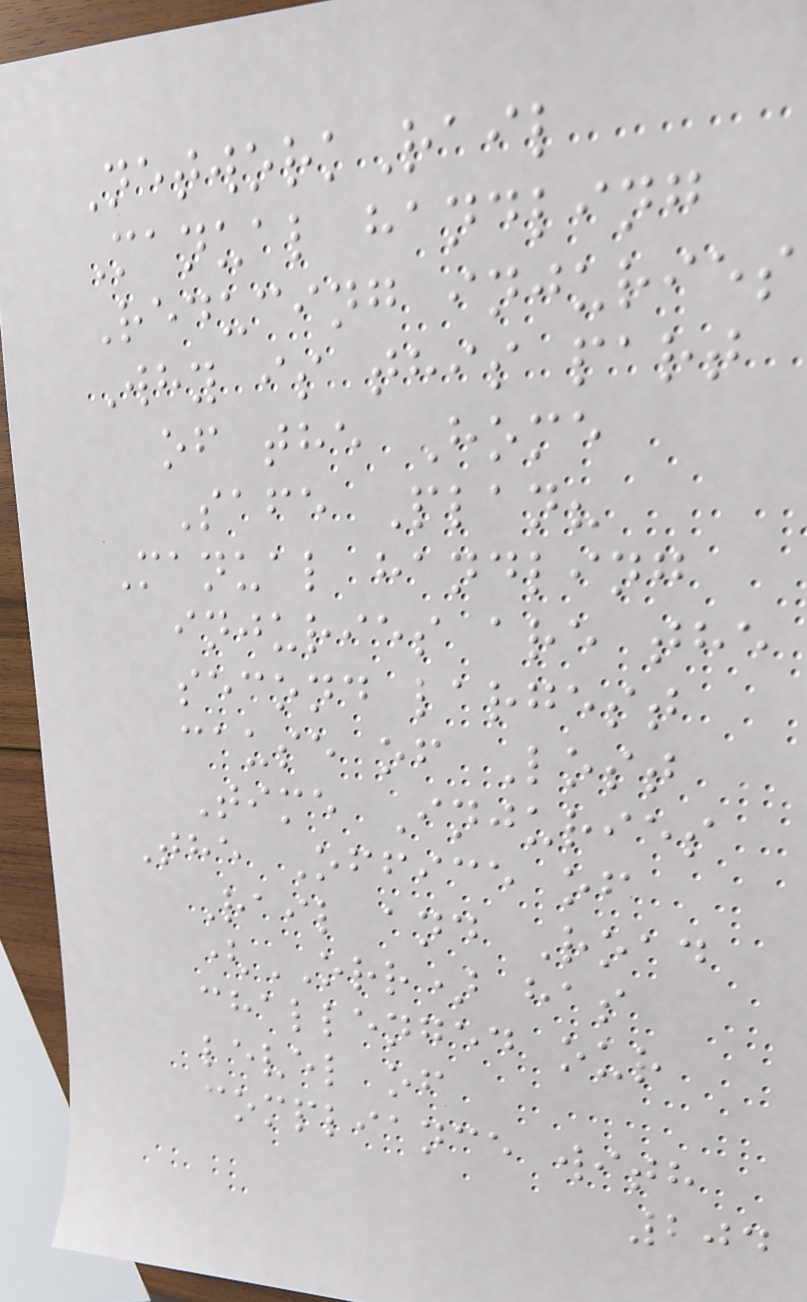NetworkRail
Manual handling
Reducing injuries
Why is this part
of the Home
Safe Plan?
Manual handling
injuries are the
second largest
cause of Lost
Time Injuries
The Office of
Rail and Road
(ORR) has
challenged our
level of
compliance with
204
